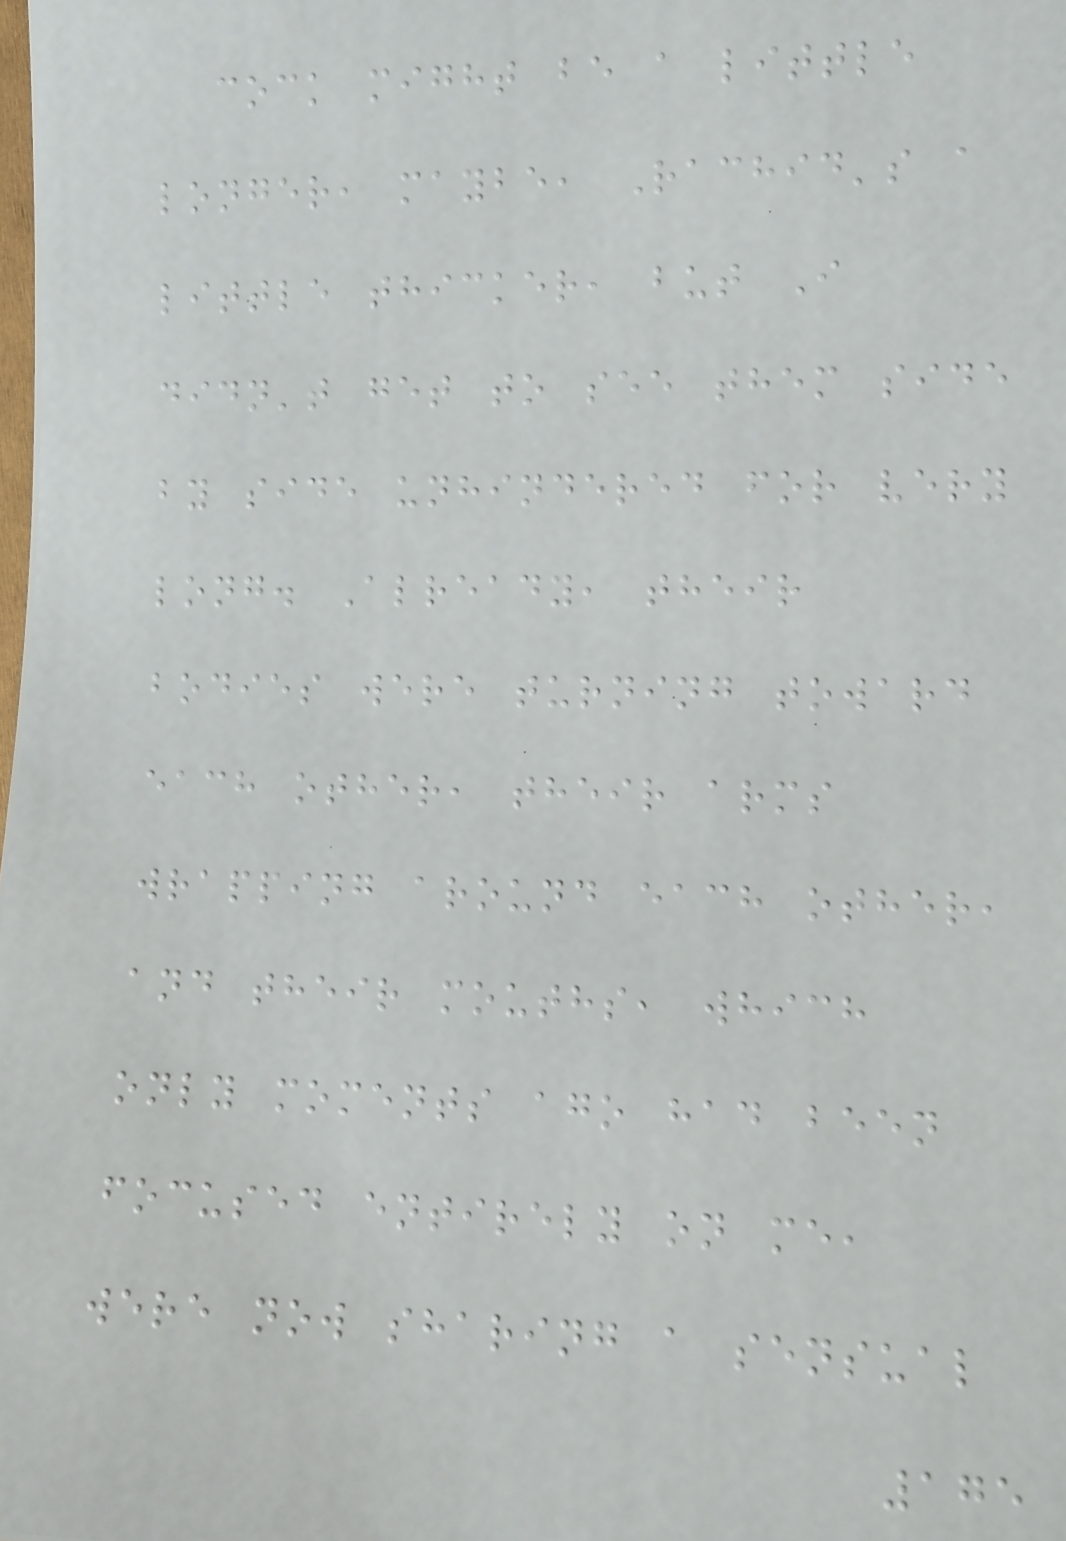cock might be a little
longer, maybe, Rachid's a
little thicker, but I
didn't get to see them side
by side unhindered for very
long. Already, their
bodies were turning toward
each other, their arms
wrapping around each other,
and their mouths, which
only moments ago had been
focused entirely on me,
were now sharing a sensual
175
